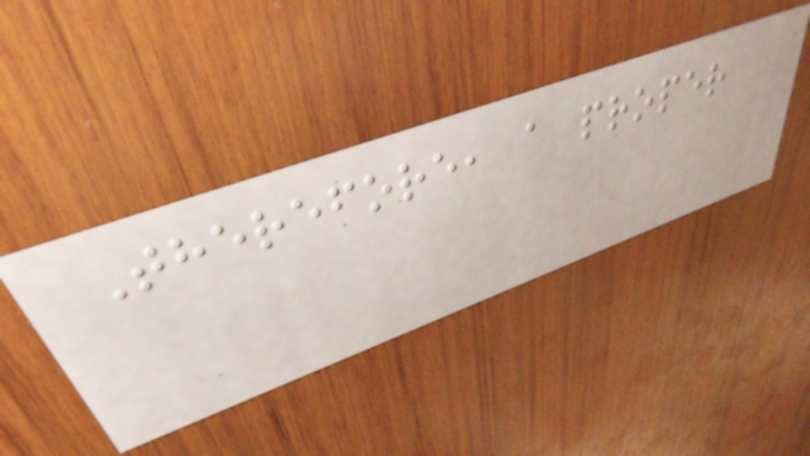Therefore, a proper
